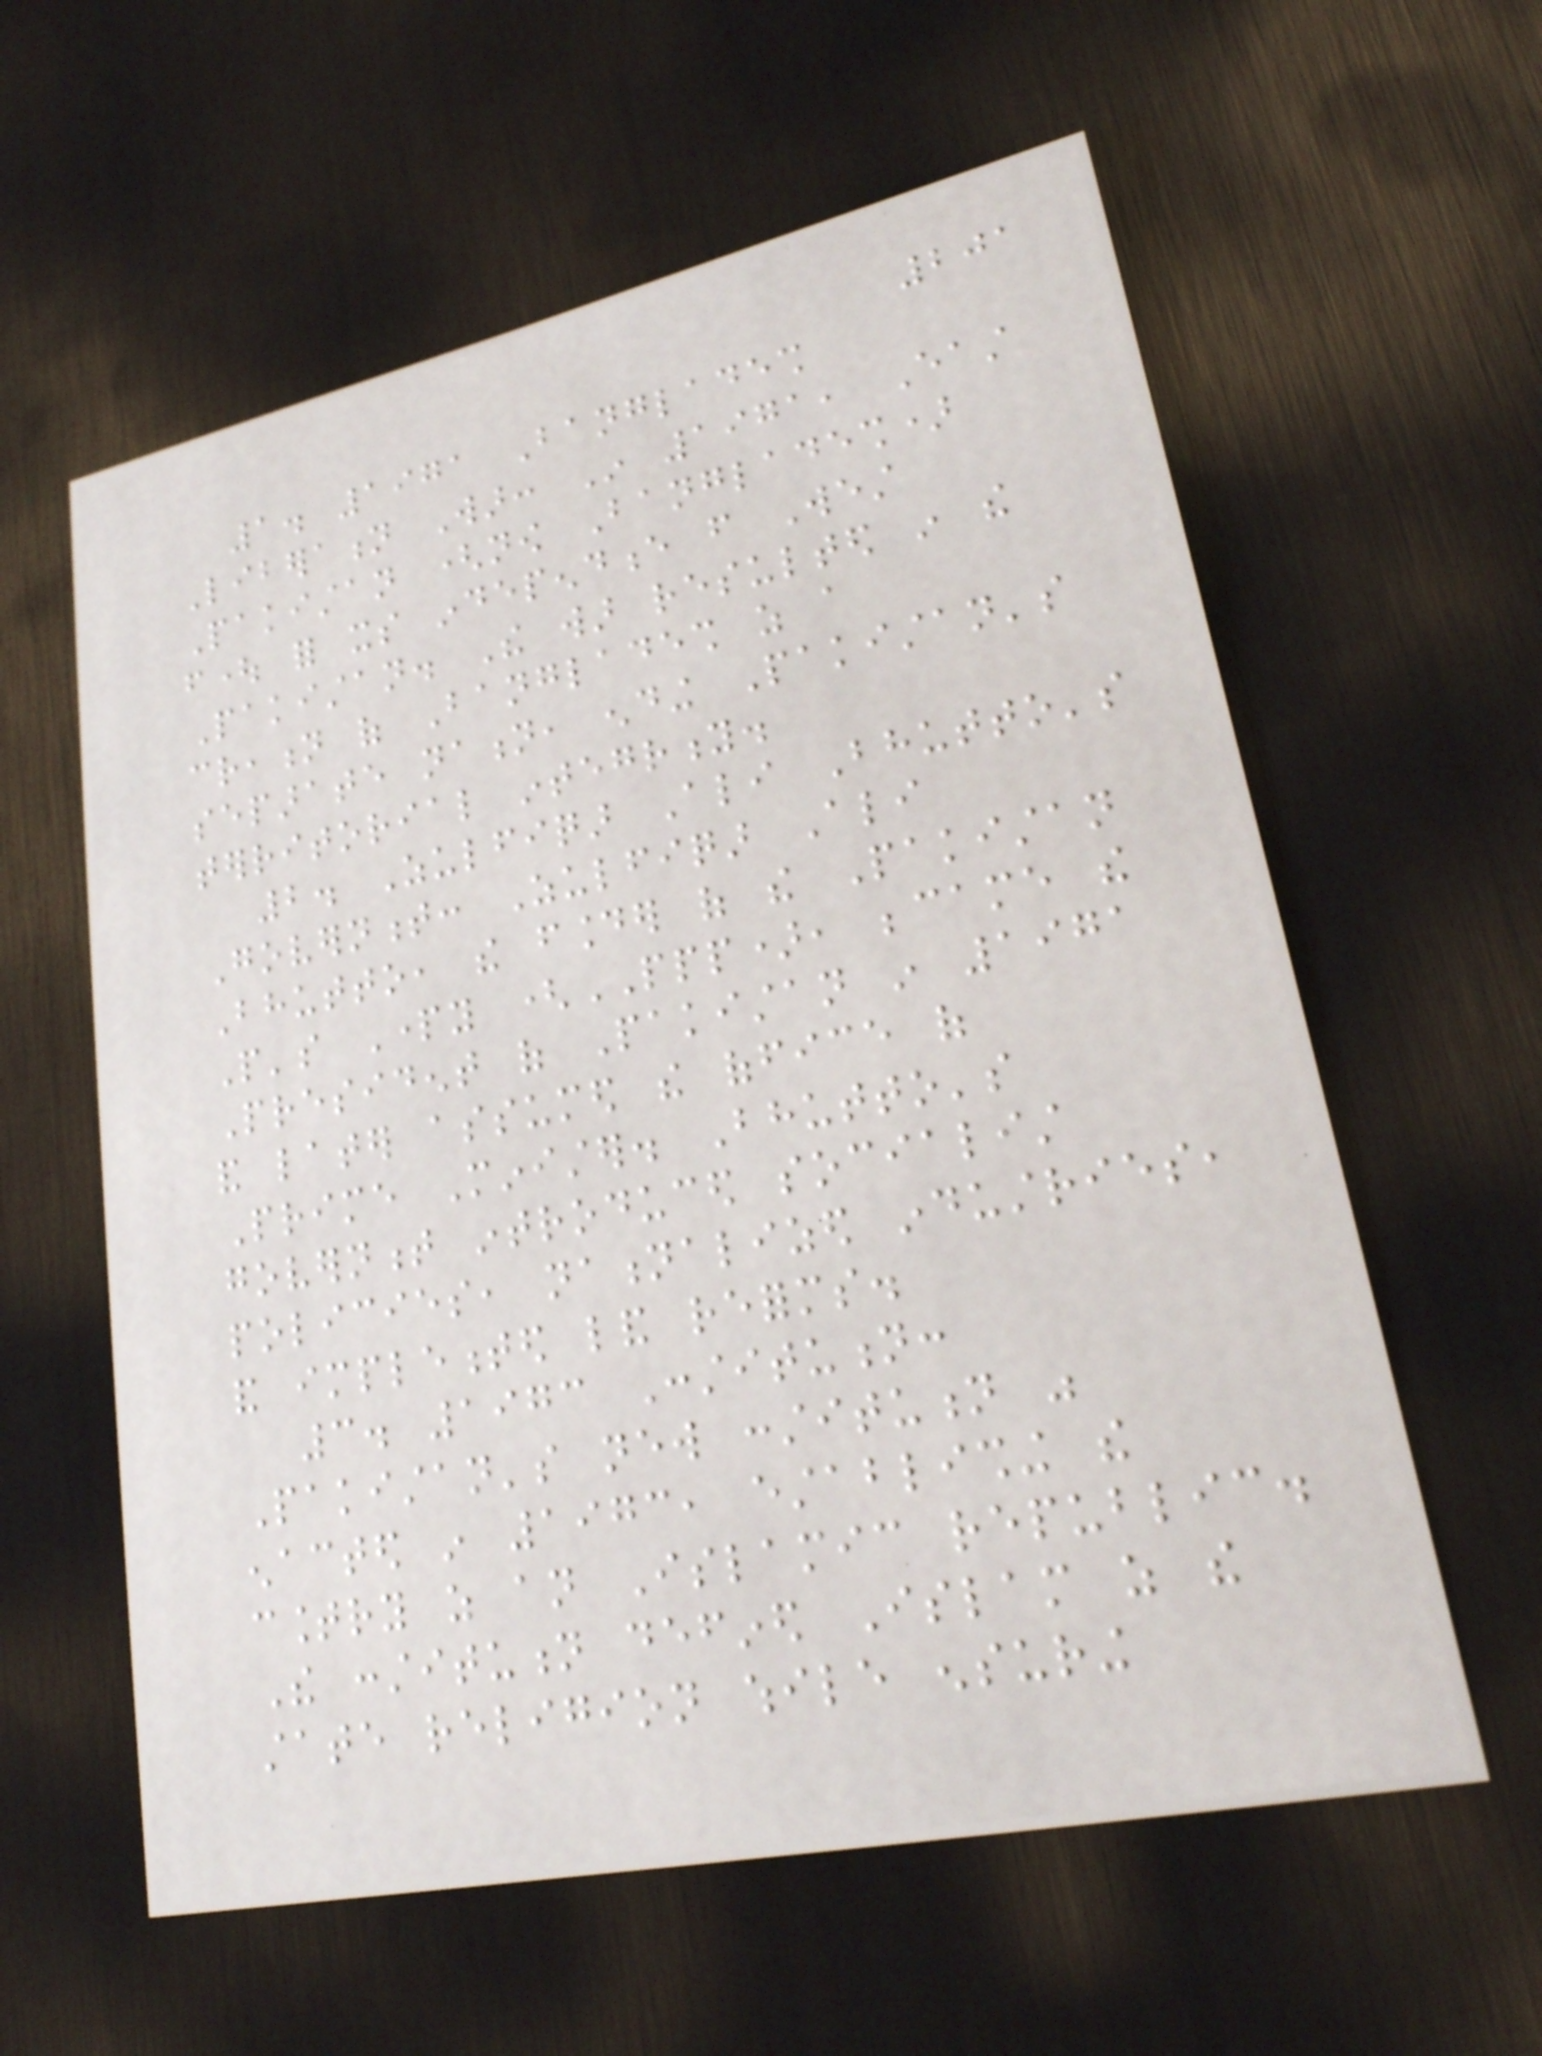201
1. 1971 Bangladesh
Liberation War: In 1971, East
Pakistan (now Bangladesh)
fought for its independence from West
Pakistan. The war resulted in the
creation of Bangladesh as a
separate nation, ending Pakistan's
territorial integrity.
2. Zulfiqar Ali Bhutto's
Government: Zulfiqar Ali
Bhutto, the founder of the Pakistan
People's Party (PPP), became the
President of Pakistan in 1971
and later assumed the office of
Prime Minister. Bhutto's
government introduced socialist
policies, nationalized industries,
and implemented land reforms.
3. 1973 Constitution:
Pakistan's new constitution was
enacted in 1973, establishing the
country as an Islamic republic.
The constitution defined Islam as the
state religion while ensuring
